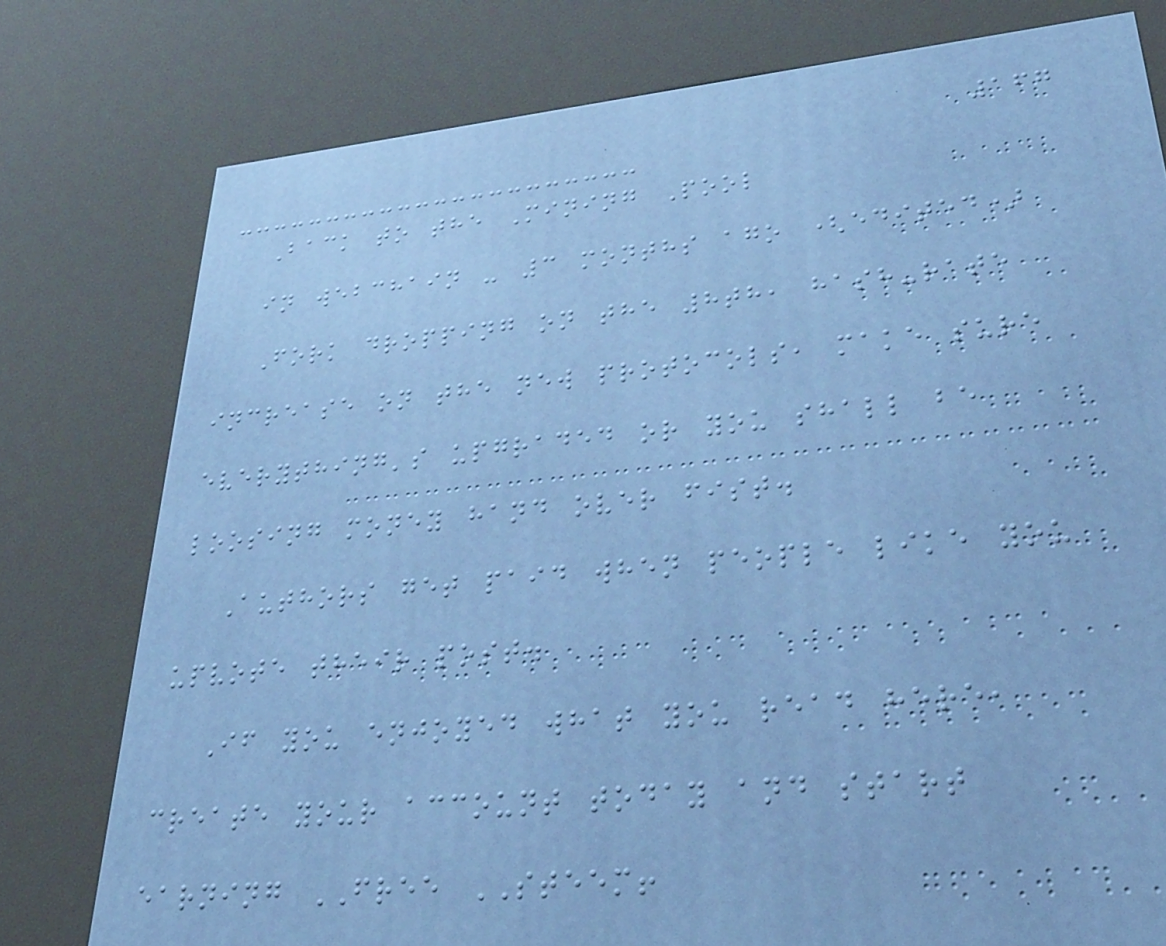167
Back to the Mining Pool
in webchain - 3 months ago (edited)
Fork dropping on the 8th, hash-rate
increase on the new protocols, make sure
everything's upgraded or you shall be
loosing money hand over fist.
Authors get paid when people like you
upvote their post.
If you enjoyed what you read here,
create your account today and start
earning FREE STEEM!
